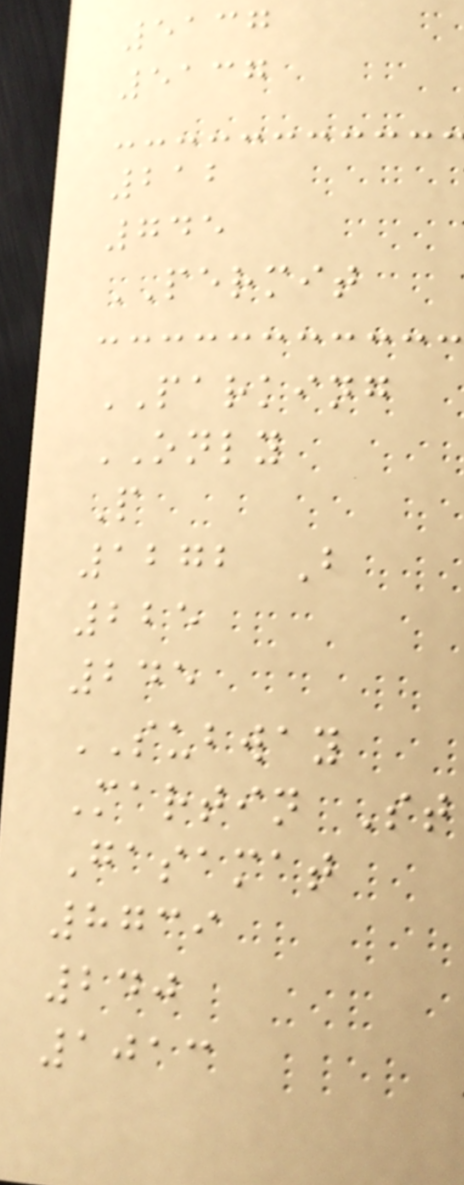5137
5137
212
745
PERMIT
PARKING
ONLY
P
1272 B
225
245
SUBWAY
Martin St
Gasamat
8739
240
1013
